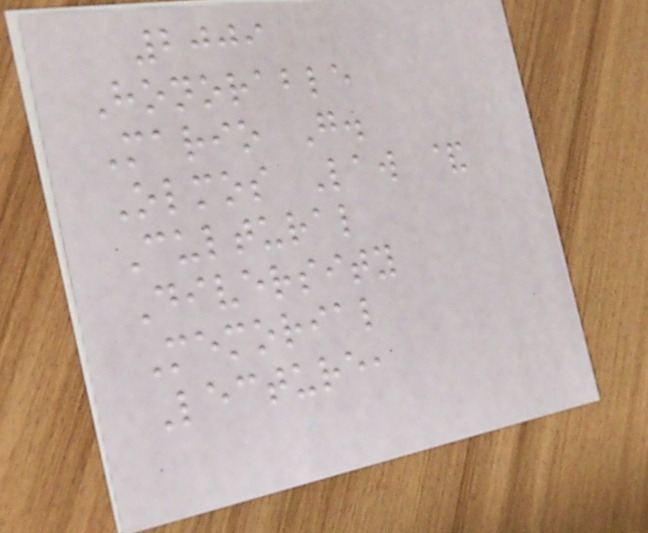2009
Honorable
Mario G.
Olmos Law &
Cultural
Diversity
Memorial
Lecture,
